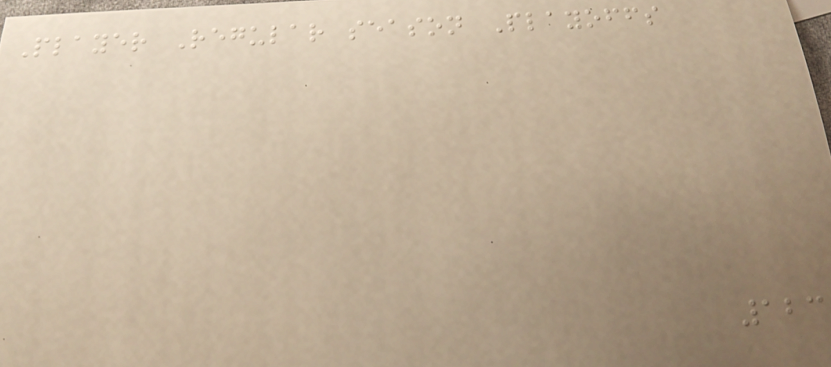Player Regular season Playoffs
123
